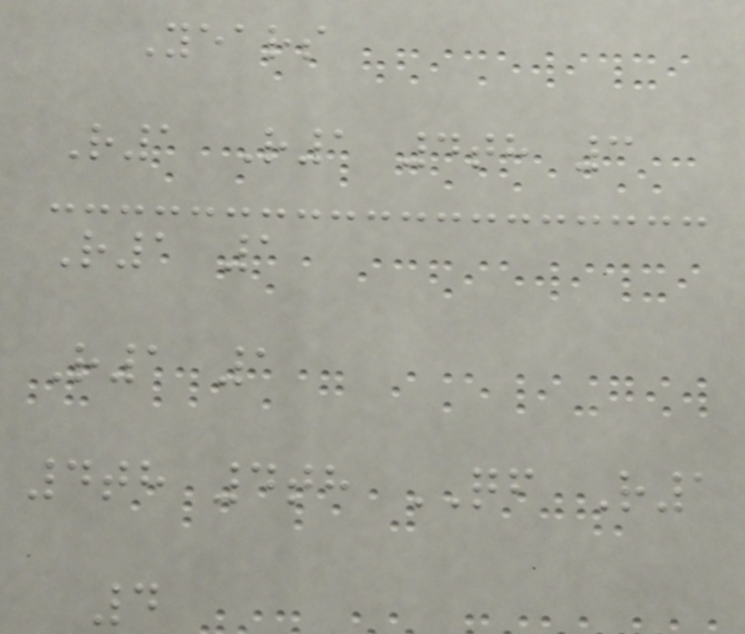Years
R1 R1 4th 3
R1 1
R1 1
4th 4th QF R1
4
